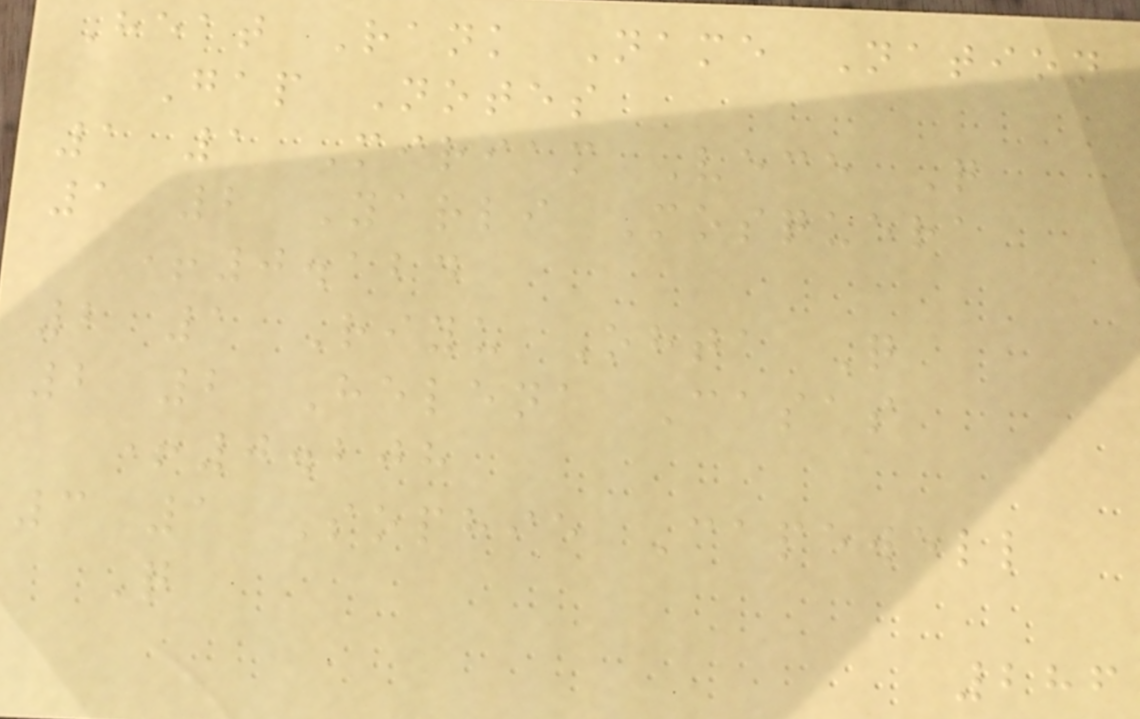Heat Rank Name Nation
Gap Notes
1 1 Miriam Vece Q
1 2 Yarli Mosquera
+0.124
2 1 Riyu Ohta Q
2 2 Helena Casas
+0.208
3 1 Sophie Capewell
Q
286
